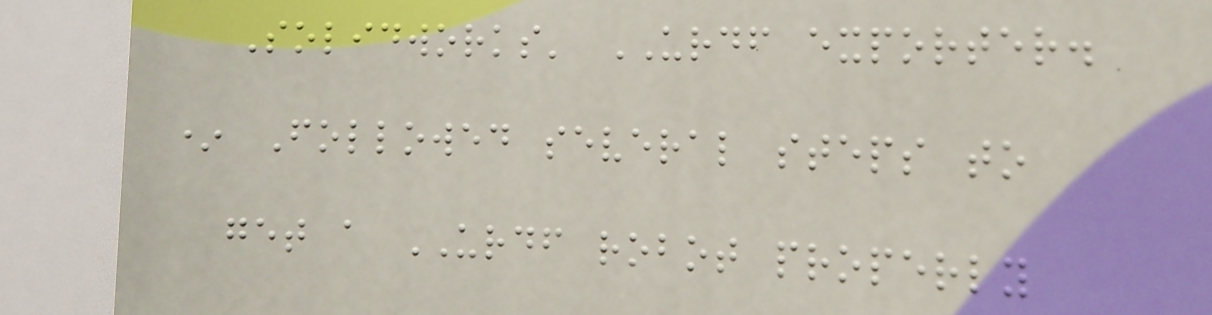Solidworks' URDF exporter.
* Followed several steps to
get a URDF robot properly
